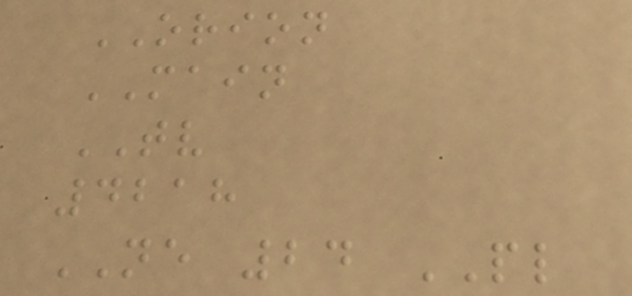ORION
MAIN
TV
4218
NE 24 PL
